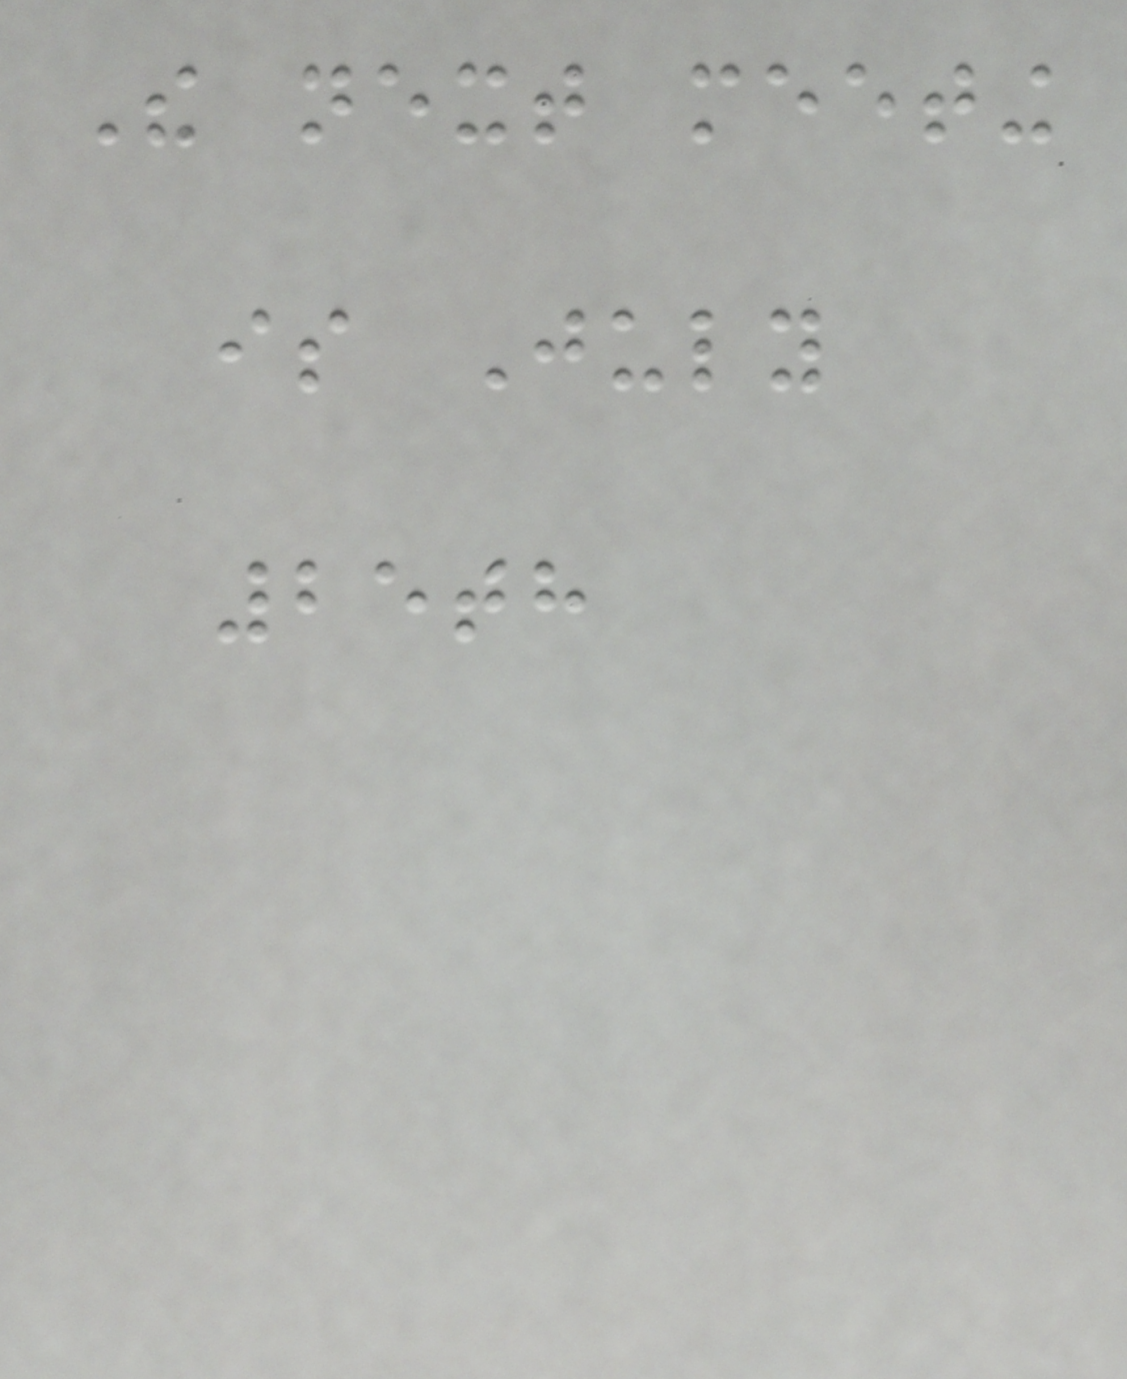The next meeting
is July
25th
